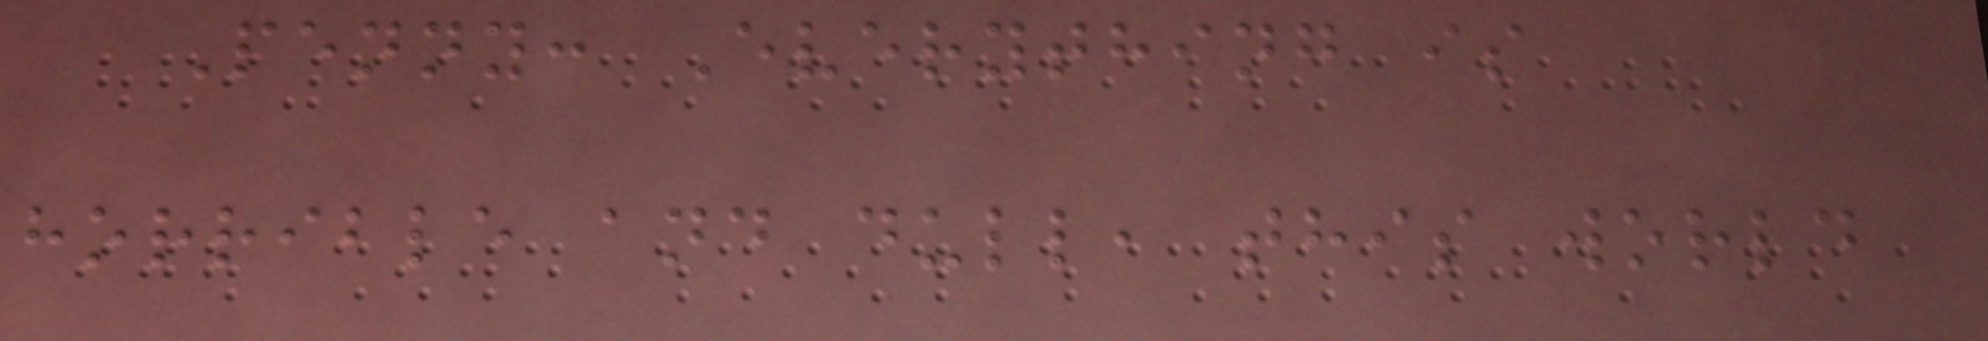Penny: Everything is
horrible and dull, this world
